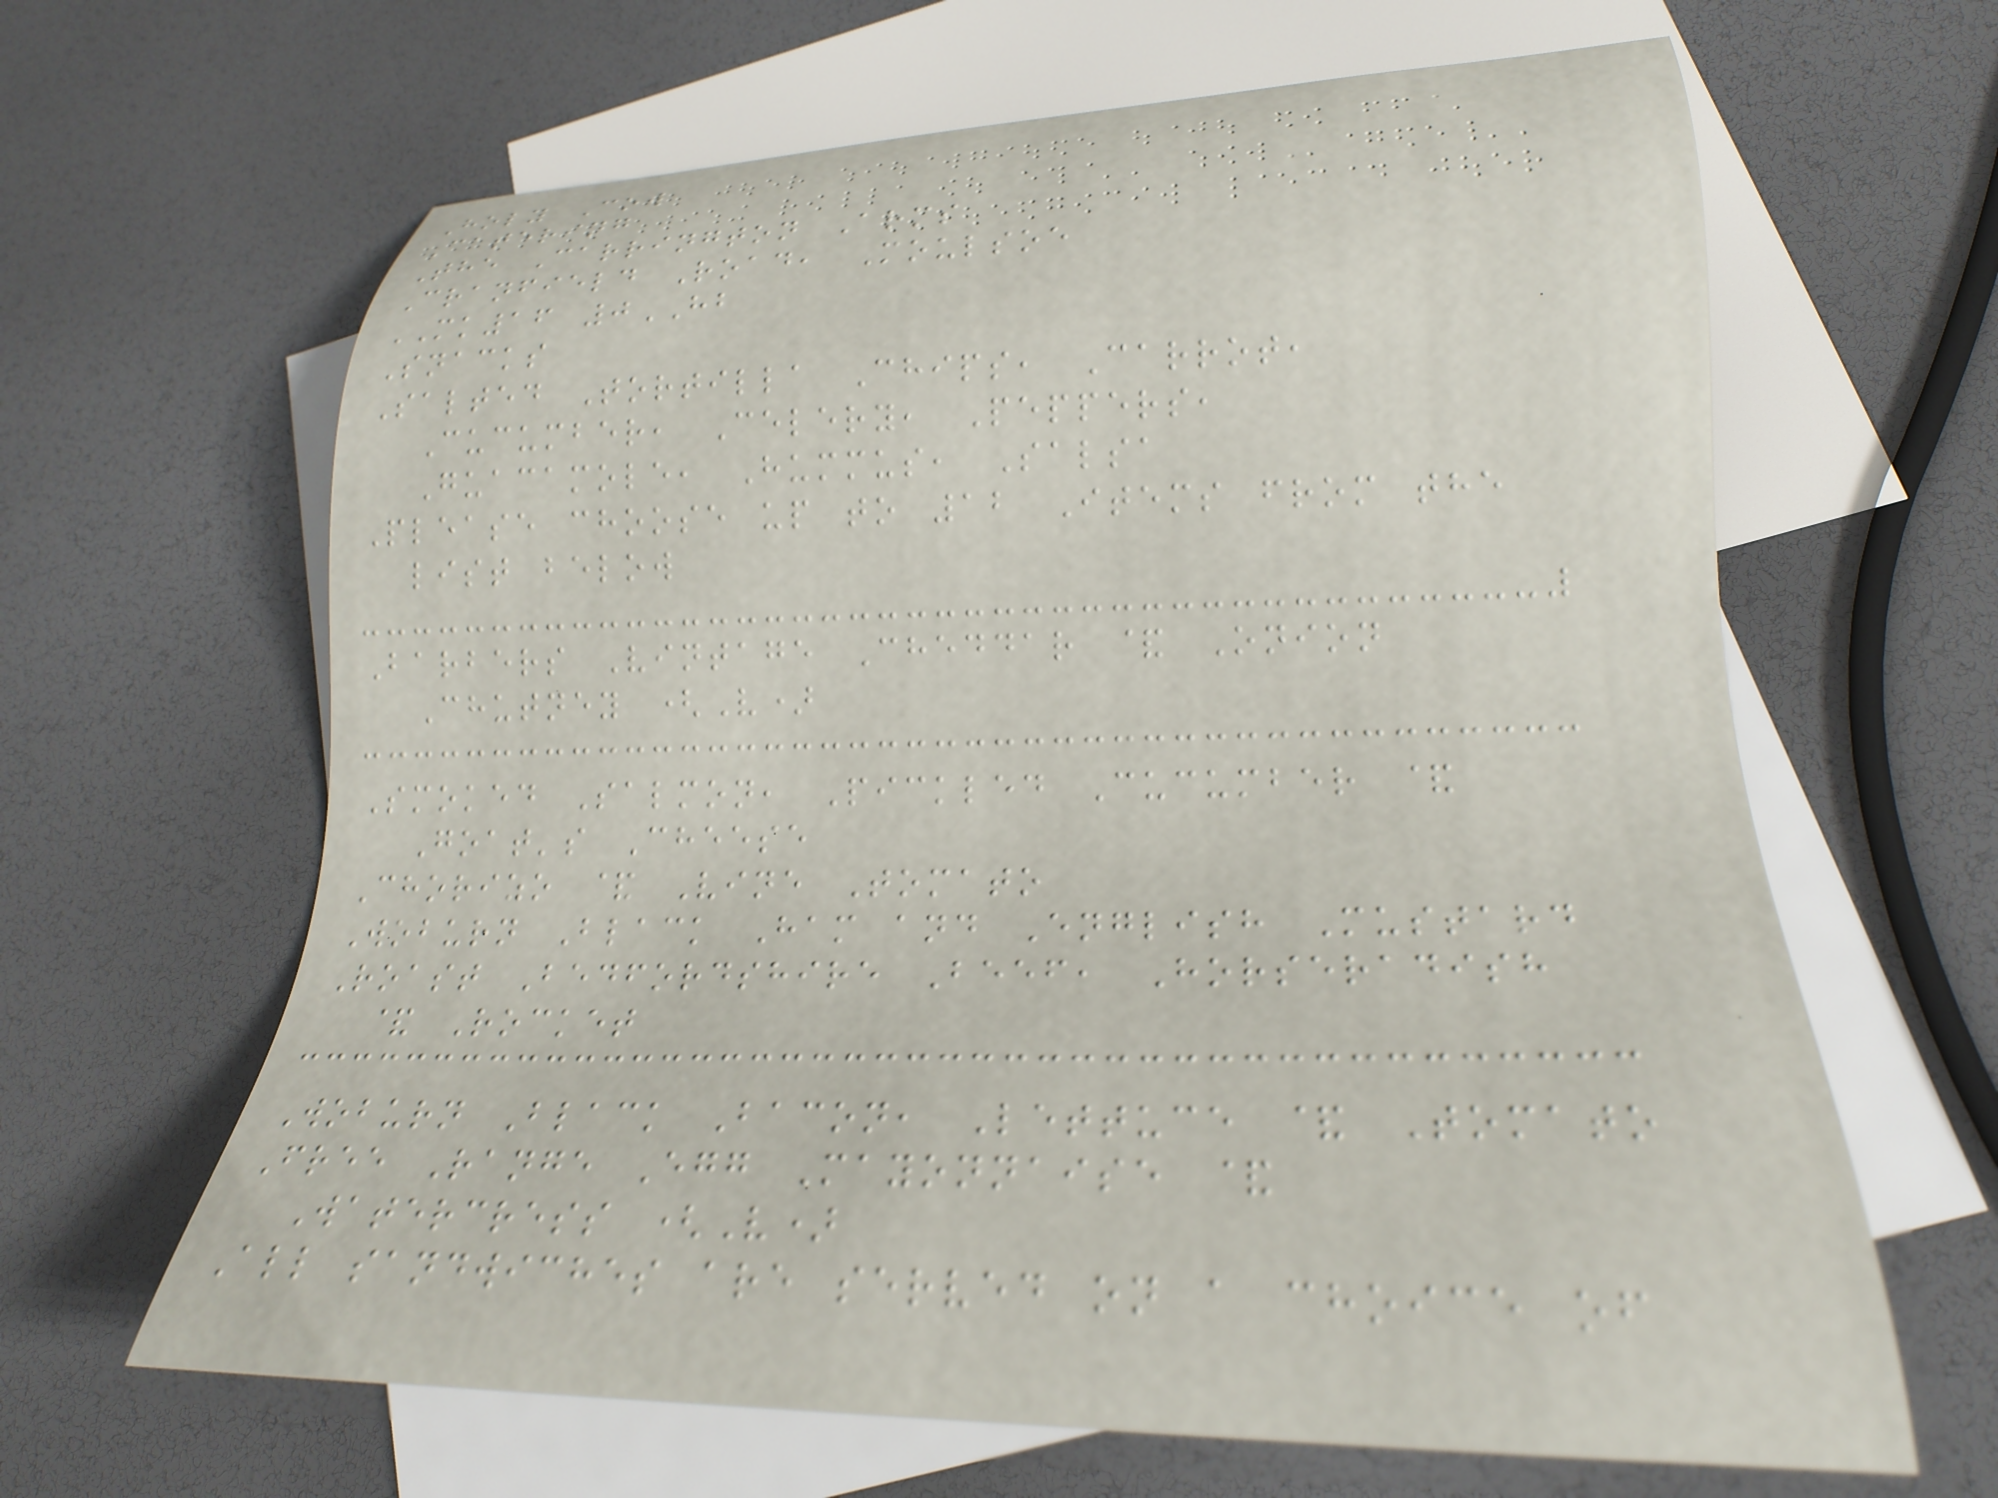Holy Cow
Catering
The Carrington Arms
Cranfield Road, Moulsoe
MK16 0HB
Snacks
Salted Tortilla Chips, Carrot,
Cucumber, Celery, Peppers,
Guacamole, Hummus, Salsa
Please choose up to 12 Items from the
list below
Barbers Vintage Cheddar & Onion
Chutney (V)
Smoked Salmon, Pickled Cucumber &
Goat's Cheese
Chorizo & Vine Tomato
Woburn Black Ham and English Mustard
Roast Bedfordshire Beef, Horseradish
& Rocket
Woburn Black Bacon, Lettuce & Tomato
Free Range Egg Mayonnaise &
Watercress (V)
All sandwiches are served on a choice of
